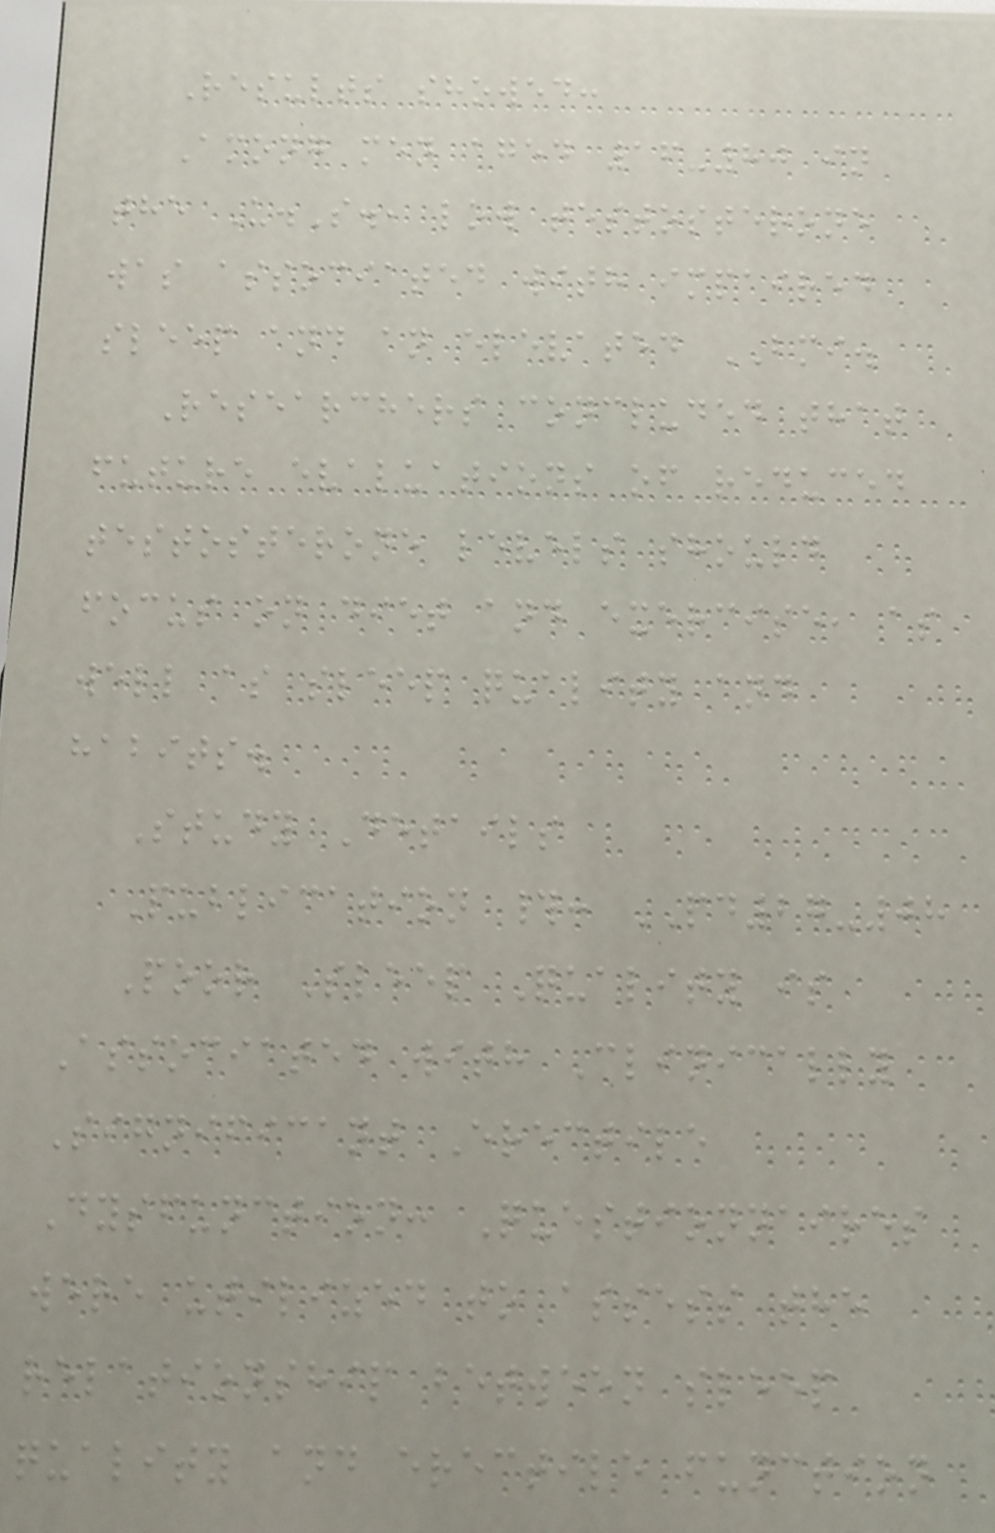Results showed:
Among men aged 16-80 in
the U.S., low testosterone
was associated with impaired
sleep and an elevated BMI.
Researchers concluded that
future evaluations of reduced
testosterone levels should
focus on diet and exercise, as
well as sleep quality and
habits.
Study Details
Publication #: PD27-08
Poor Sleep Quality is
Associated with Clinically
Significant Erectile
Dysfunction: Questionnaires
were utilized to assess the
relationship between sleep
quality and erectile function
